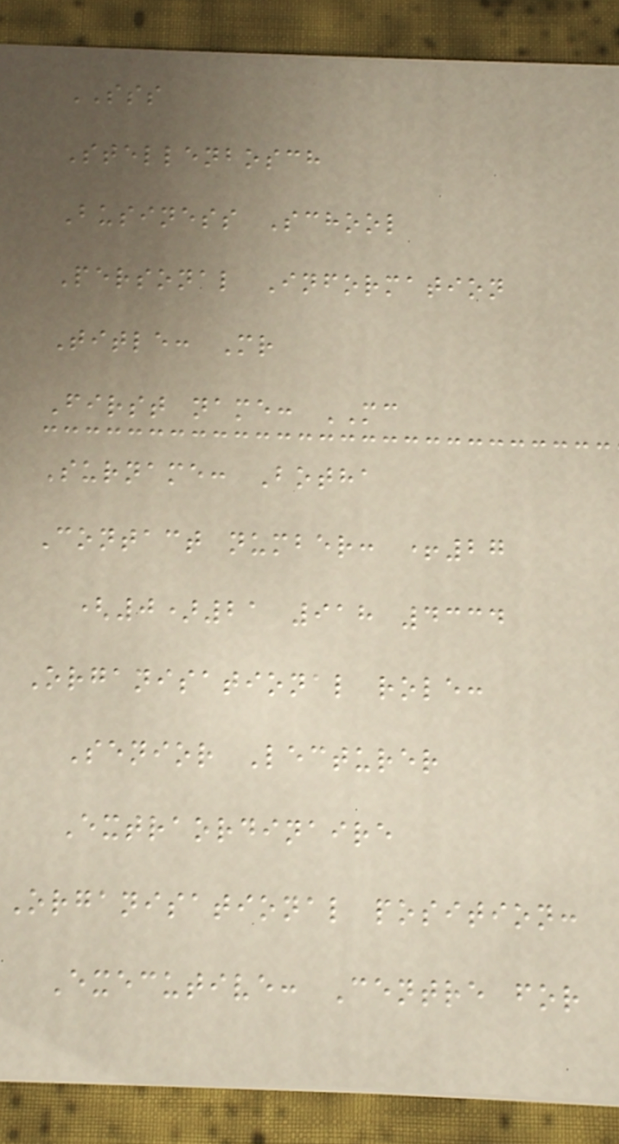SSS
Stellenbosch
Business School
Personal Information
Title: Mr
First name: MC
Surname: Botha
Contact number: +27
(0)21 918 4334
Organisational role:
Senior Lecturer
Extraordinaire
Organisational position:
Executive: Centre for
